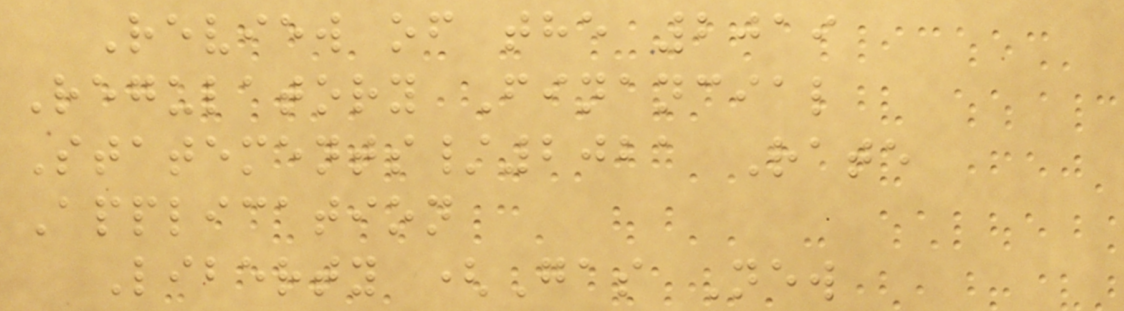Review of the 2019
Regulatory Financial
Statements/2021 Rate
Application
Liberty (Gas New
